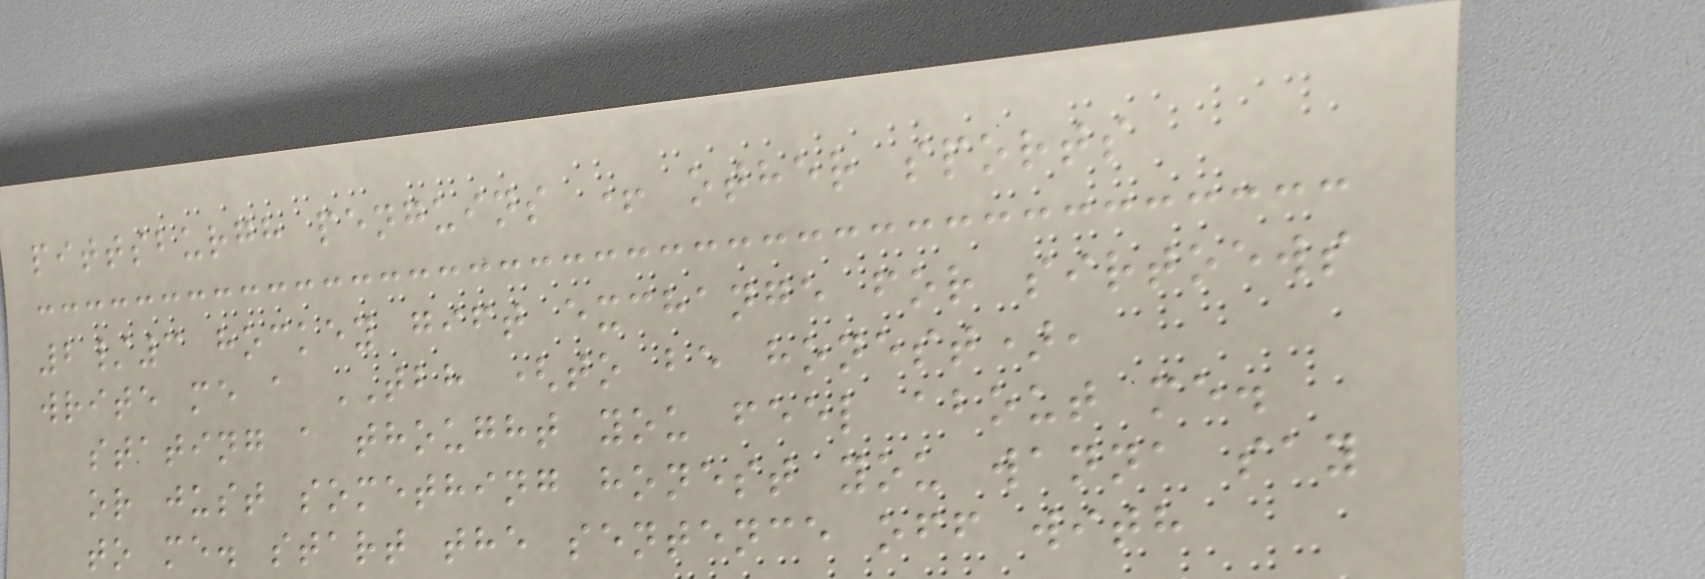pittsburgh penguins + other sports
2/3 hockey gift exchange for sirtoews
write me a TBH (to be honest),
stating a thought you feel about me.
or just something honest you wanna say
to me. start the sentence off with
